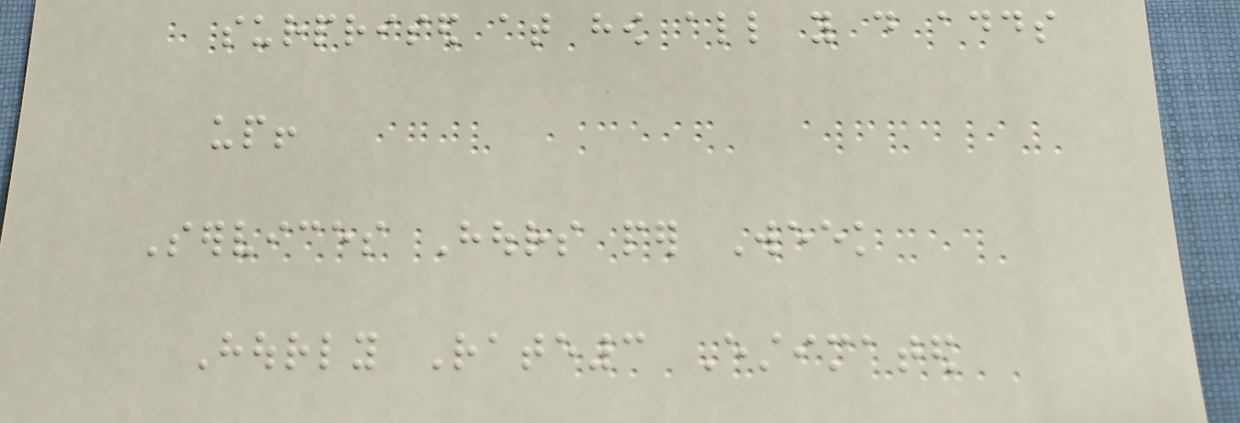surprised at how all you do adds
up!
Services Hours per Week
Hourly Rate3 Estimated
